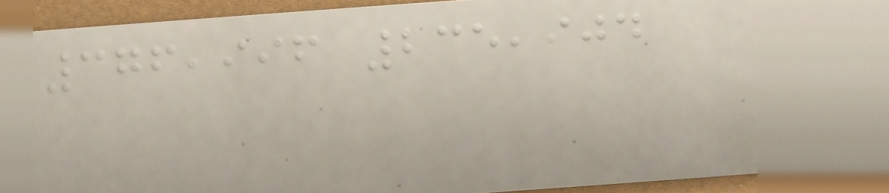376,996 235,904
